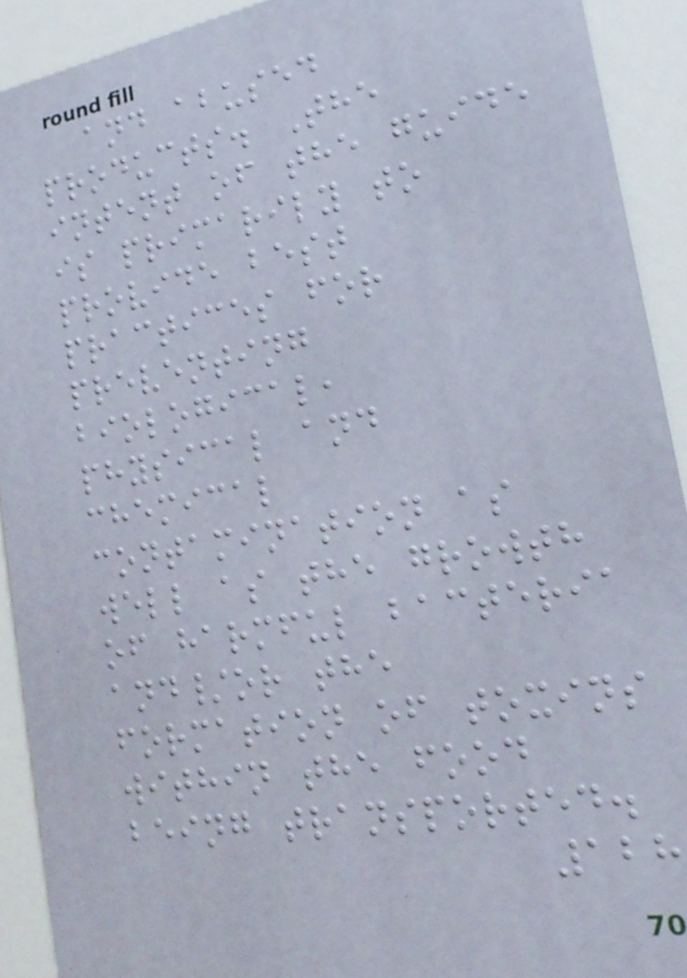and abused
products. The
intent of the guide
is primarily to
provide best
practices for
preventing
biological,
physical and
chemical
contamination as
well as the growth
of harmful bacteria
and/or the
formation of toxins
within the food
being transported.
128
